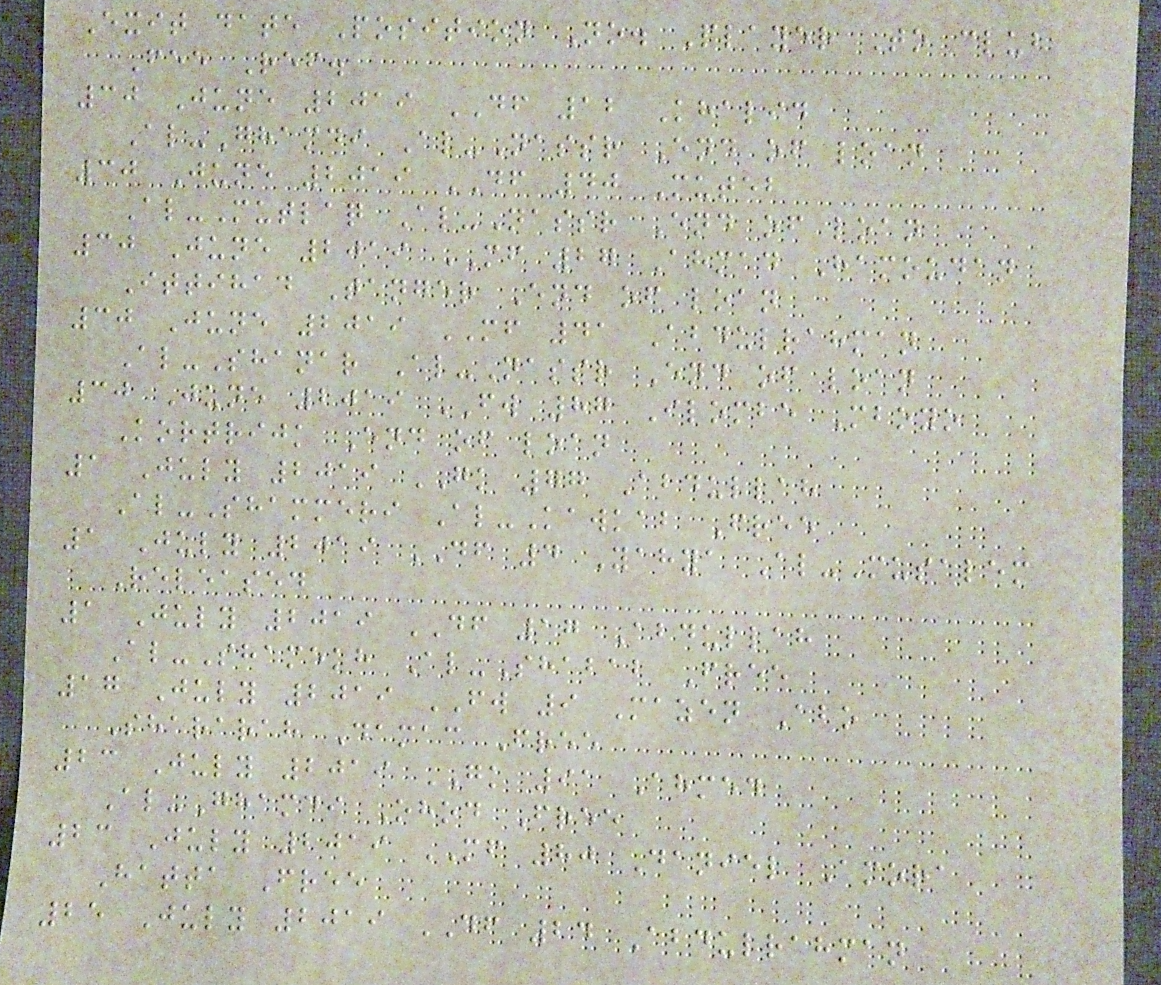Exit date Position No. Player To club
Fee Ref.
30 June 2019 DF 12 Khalid
Al-Ghamdi Al-Nassr End of loan
30 June 2019 DF 40 Muteb
Al-Mutlaq Al-Nassr End of loan
30 June 2019 MF 27 Ahmad Hamoudan
Ittihad Tanger End of loan
30 June 2019 MF 41 Abdulrahman
Al-Shanar Al-Nassr End of loan
30 June 2019 FW 87 Ilombe Mboyo
Kortrijk End of loan
1 July 2019 GK 77 Abdullah
Al-Shammeri Al-Kawkab Free
1 July 2019 DF 4 Yahya Al-Musalem
Released
1 July 2019 DF 17 Abdullah
Al-Shamekh Al-Shabab Free
17 July 2019 FW 9 Mazen Abo
Shararah Damac Free
23 July 2019 GK 91 Ahmed
Al-Ghamdi Ohod Free
23 July 2019 MF 80 Daniel Amora
Hatta Free
25 July 2019 DF 24 Abdulrahman
